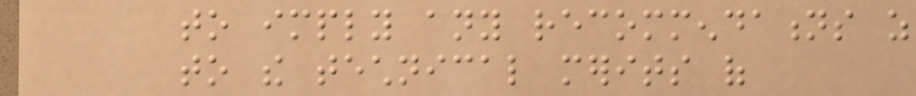to imply any recommendations as
to the technical merits of
